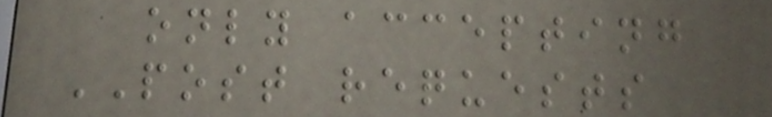only accepting
POST requests
